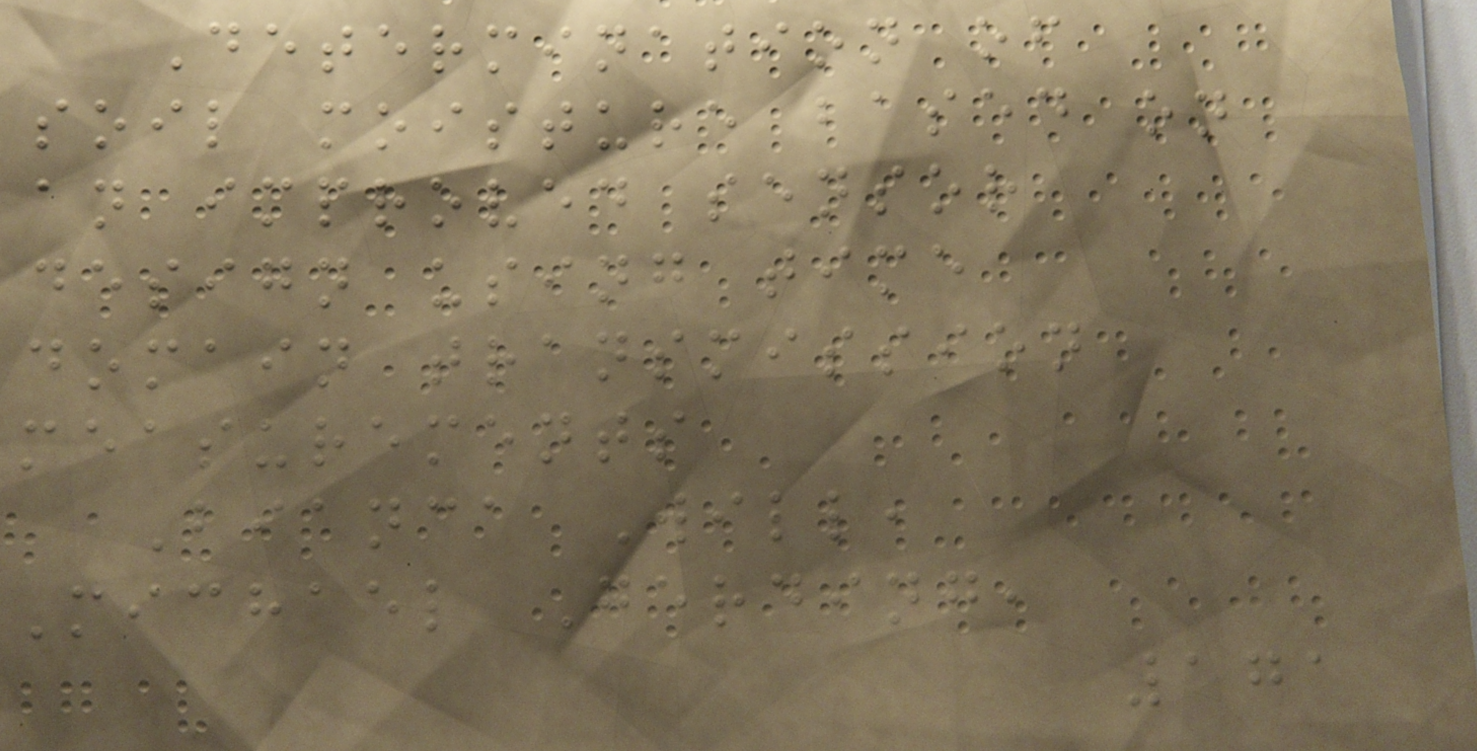Determination of
soil moisture based on
an improved sensor
design using time
domain transmission
measurements
Bianca Will,
Michael Gerding,
171
